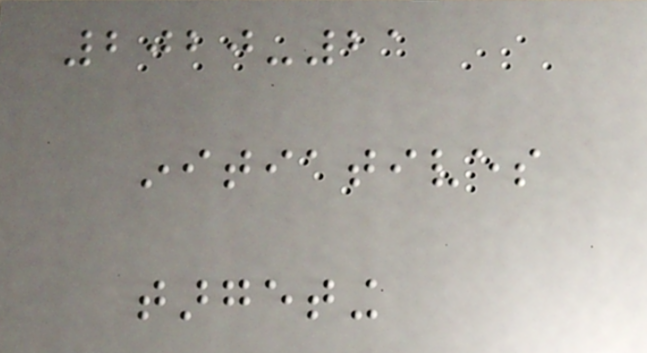2020-21
initiatives
targeting
